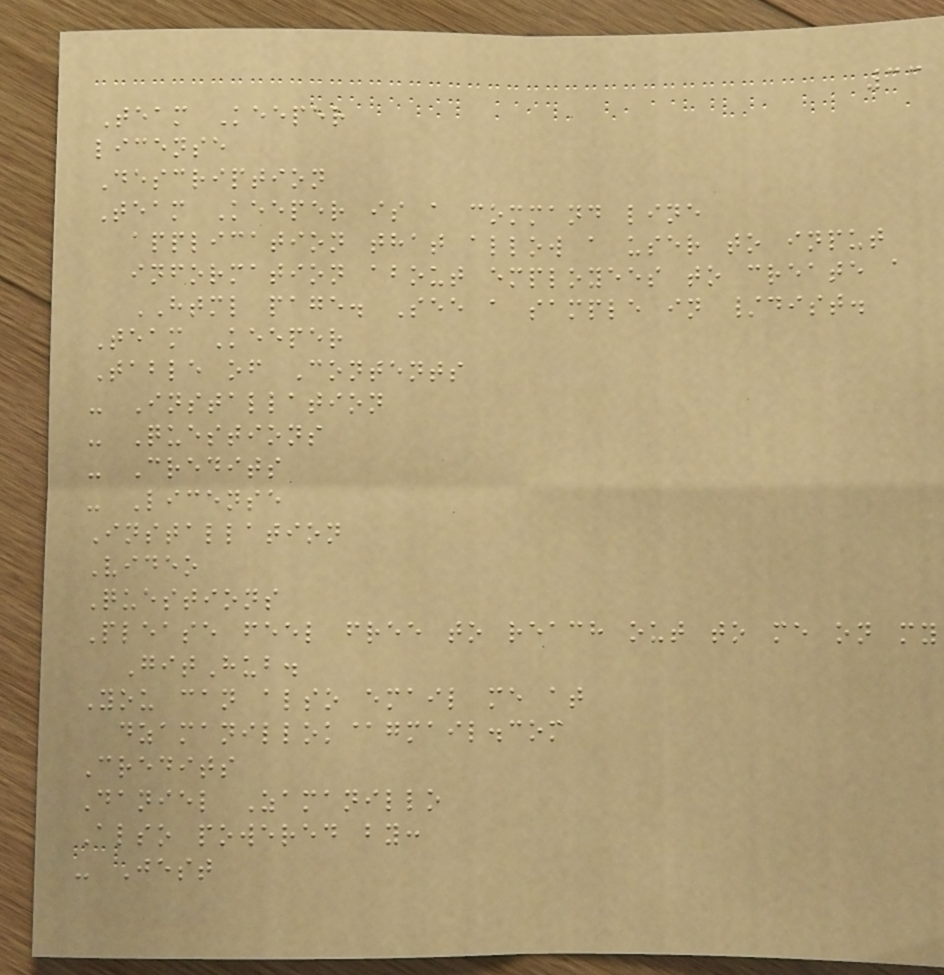33
Team Keeper
license
Description
Team Keeper is a command line
application that allow a user to input
information about employees to create a
HTML page. See a sample in /dist.
Team Keeper
Table of Contents
- Installation
- Questions
- Credits
- License
Installation
Video
Questions
Please feel free to reach out to me on my
GitHub.
You can also email me at
dzamanillok@gmail.com
Credits
Daniel Zamanillo
Also powered by:
- Jest
